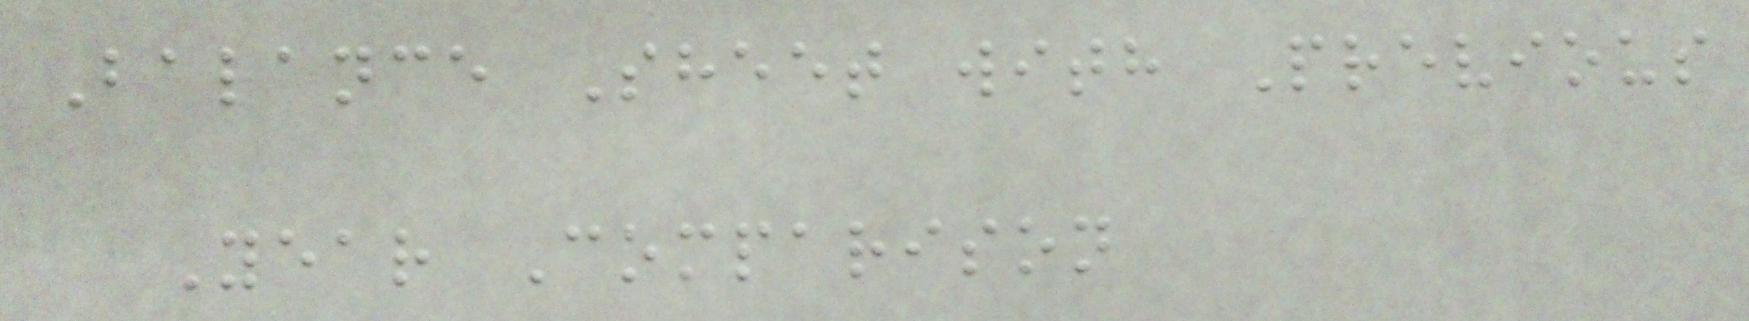Balance Sheet with Previous
Year Comparison
